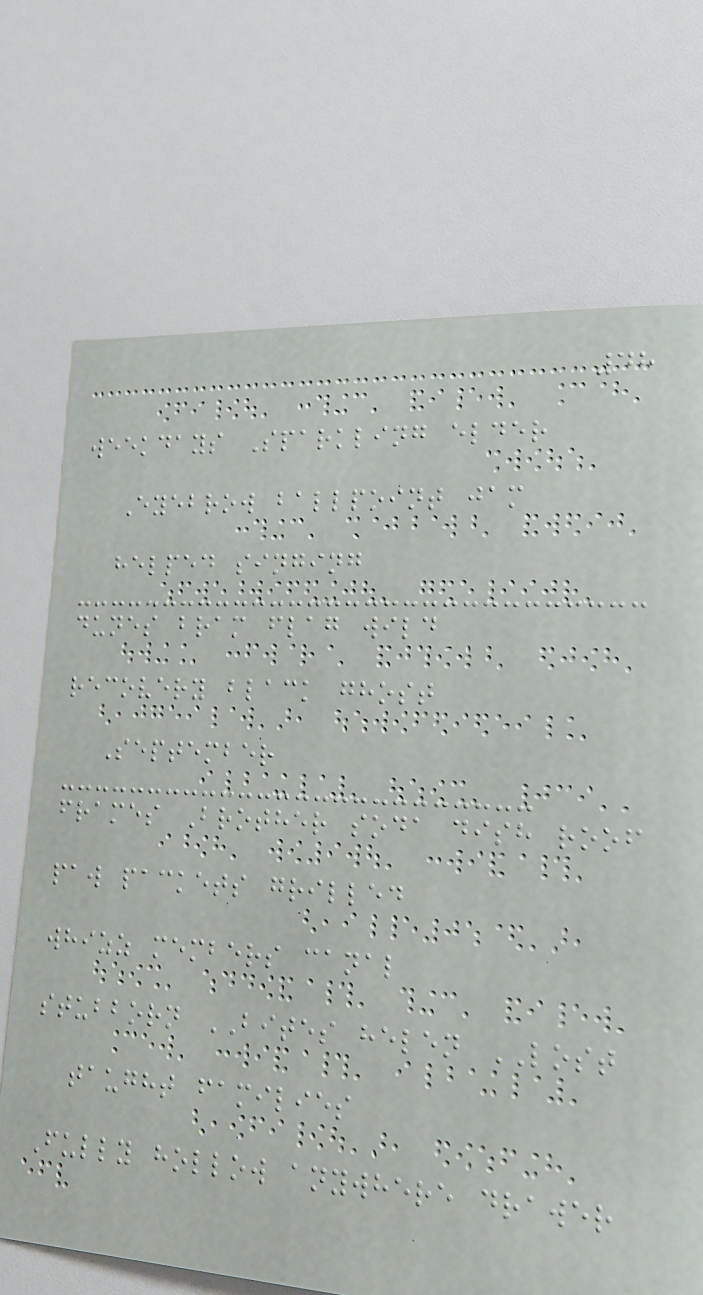48
weekdays Sparkling elder
Eyebrow ballpoint jam
helped singing
dunes bram flag wild
recovery black ghost
September
frames Brother soda dish roof
paw packets grilled
whizz members canal
stubborn BITES helen LOST
taught families
Fully hollow anywhere drawer
